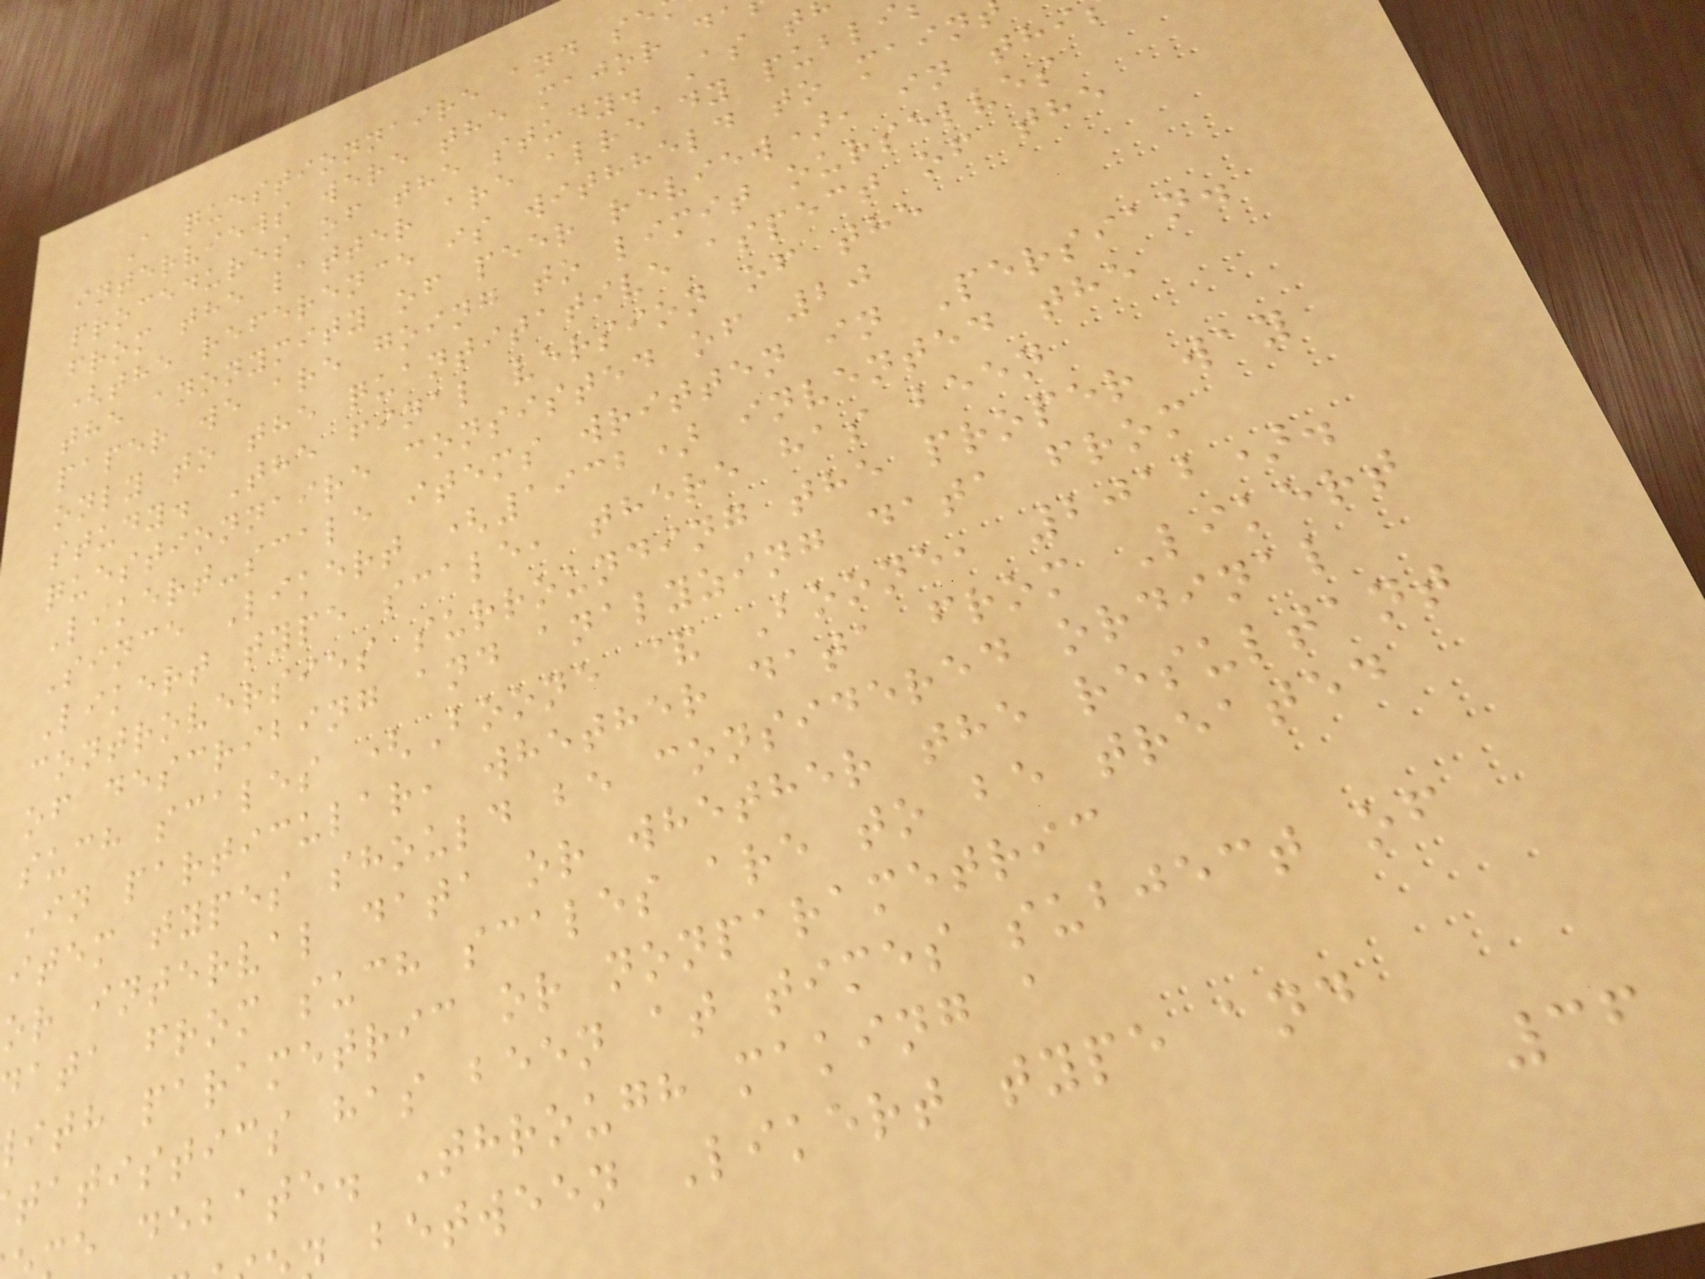A questionnaire and se
interviews were the major da
procedures of the study. As t
from the latter are already publi
(the reference is withheld to main
the anonymity of peer review), in thi
paper we are going to limit ourselves
only to the quantitative aspect of the
study. The final version of the
questionnaire consisted of 20
Likert-scale items written in Persian.
Since Likert (1932) invented the
Likert type scale, there has been
controversies surrounding the proper way
of describing and analyzing data from
such scales (Boone & Boone, 2012).
In particular, whether data from Likert
item types should be considered ordinal
or interval data or whether the resultant
ata from such scales are to be treated
ith parametric or nonparametric
tatistics has been at times subject of
e debate. Through making a
between Likert type and
36
